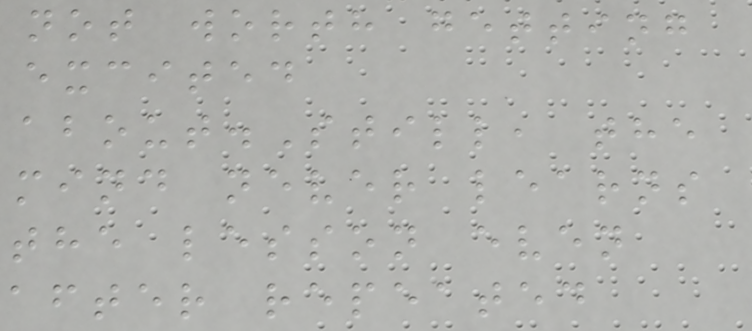not worth getting
excited
about.Still, the
mind never learns
the lesson even
after repeated
